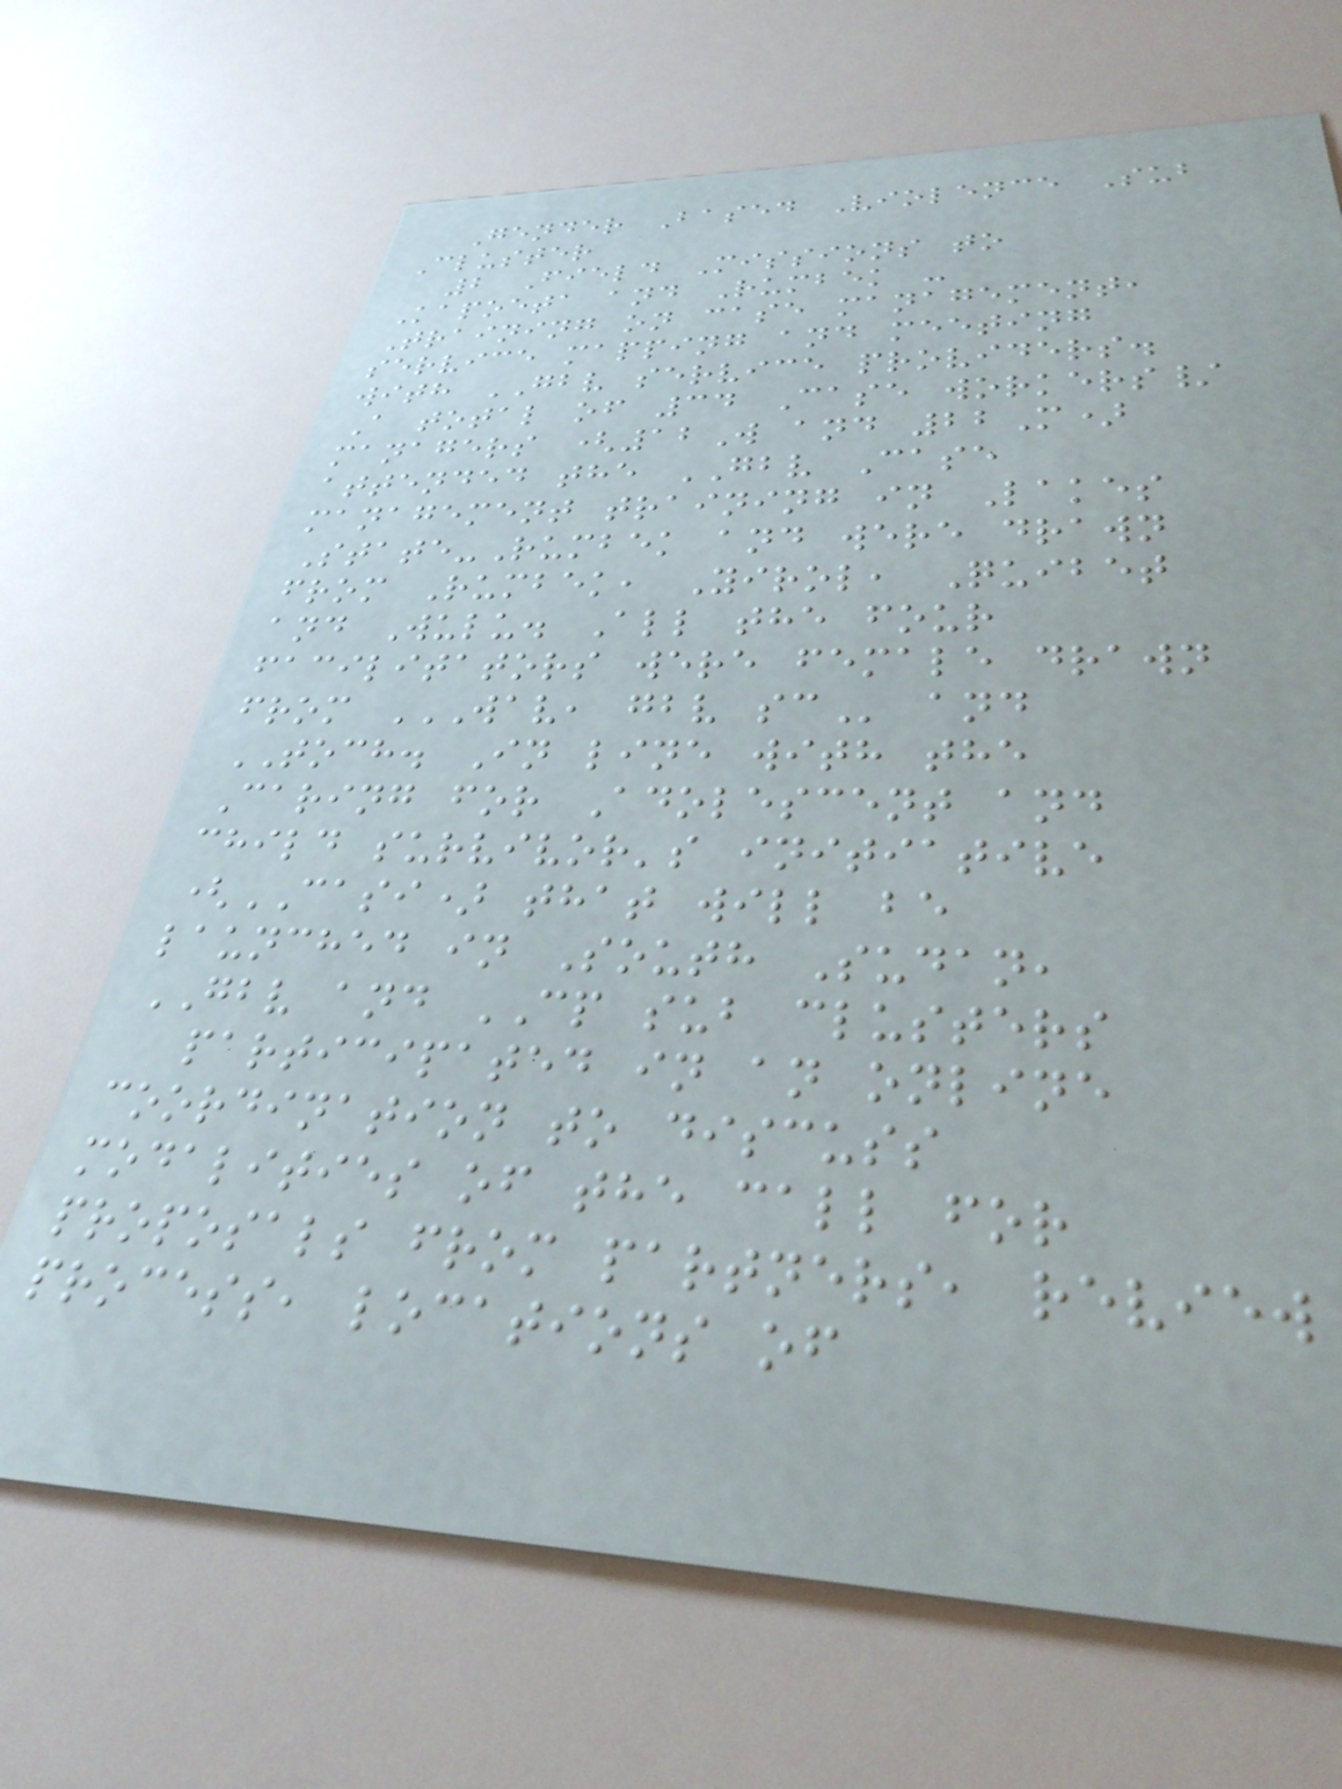Gender Based Violence Sub
Cluster
2 Field Missions to
Kapoeta and Rumbek -
Training on case management,
service mapping and meeting
with GBV service providers.
A total of 34 Case workers/
managers (12W and 22M)
attended the GBV Case
management training in Lakes
State-Rumbek and were drawn
from Rumbek, Yirol, Quibet
and Wulu. All the four
facilitators were female drawn
from WAV, GBV SC and
TOCH. In line with the
Caring for Adolescent and
child survivor's initiative
(CASI) that will be
launched in South Sudan,
GBV and CP sub clusters
participated in an online
coordination to discuss
modalities of the call for
proposals from partners, review
process, locations of
